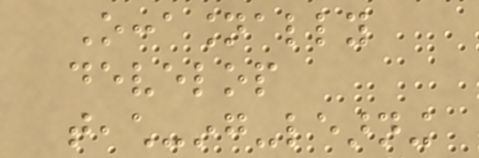Occasionally
develop
teach-ing-learning
